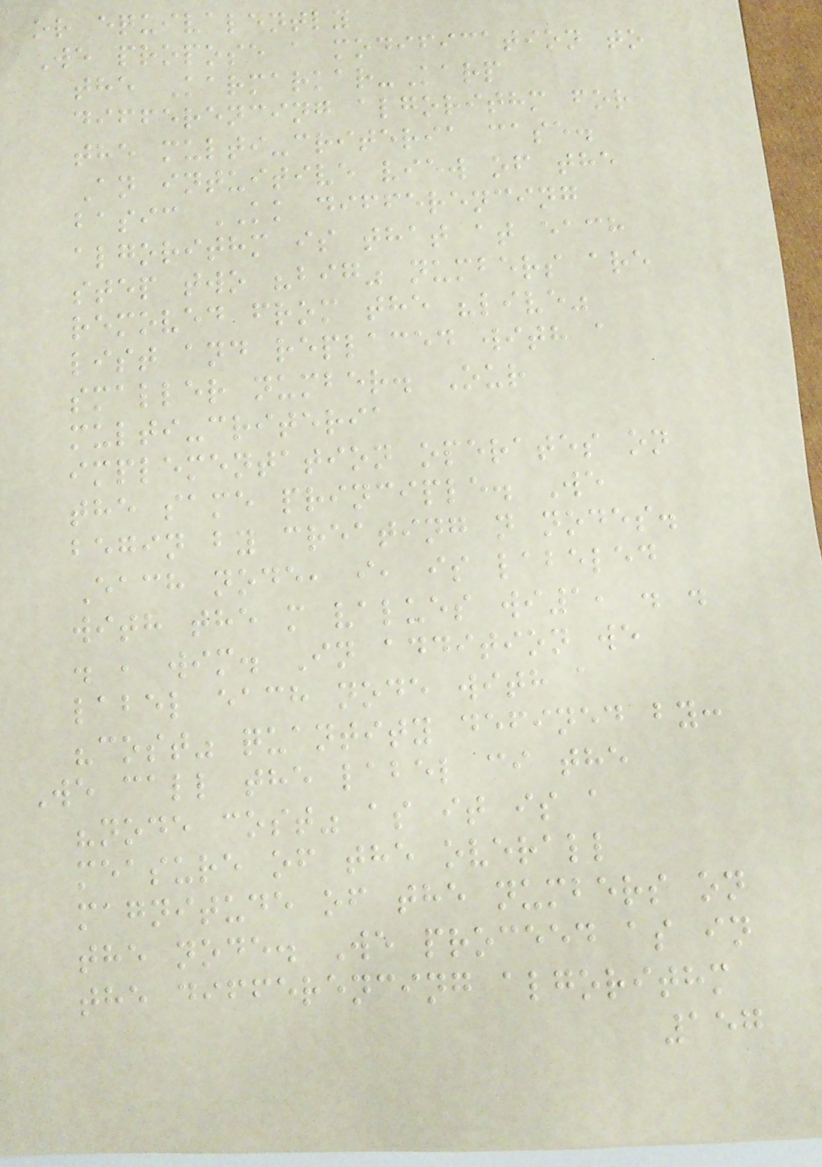or equivalently
We propose a modification to
the Karmarkar-Karp
differencing algorithm for
the multi-criteria case.
An intuitive view of the
basic KK differencing
algorithm is that at each
step two "big" numbers are
removed from the "live"
list and replaced with a
smaller number. Our
multi-criteria
implementation operates on
the same principle. We
begin by creating n nodes.
Each node, i, is labeled
with the m values wi1, . .
. , wim. In addition we
label each node with a
"cost" quantity defined by:
We call the label ci the
"node cost" as it is a
measure of the overall
magnitude of the numbers on
the node. We proceed as in
the differencing algorithm
157
